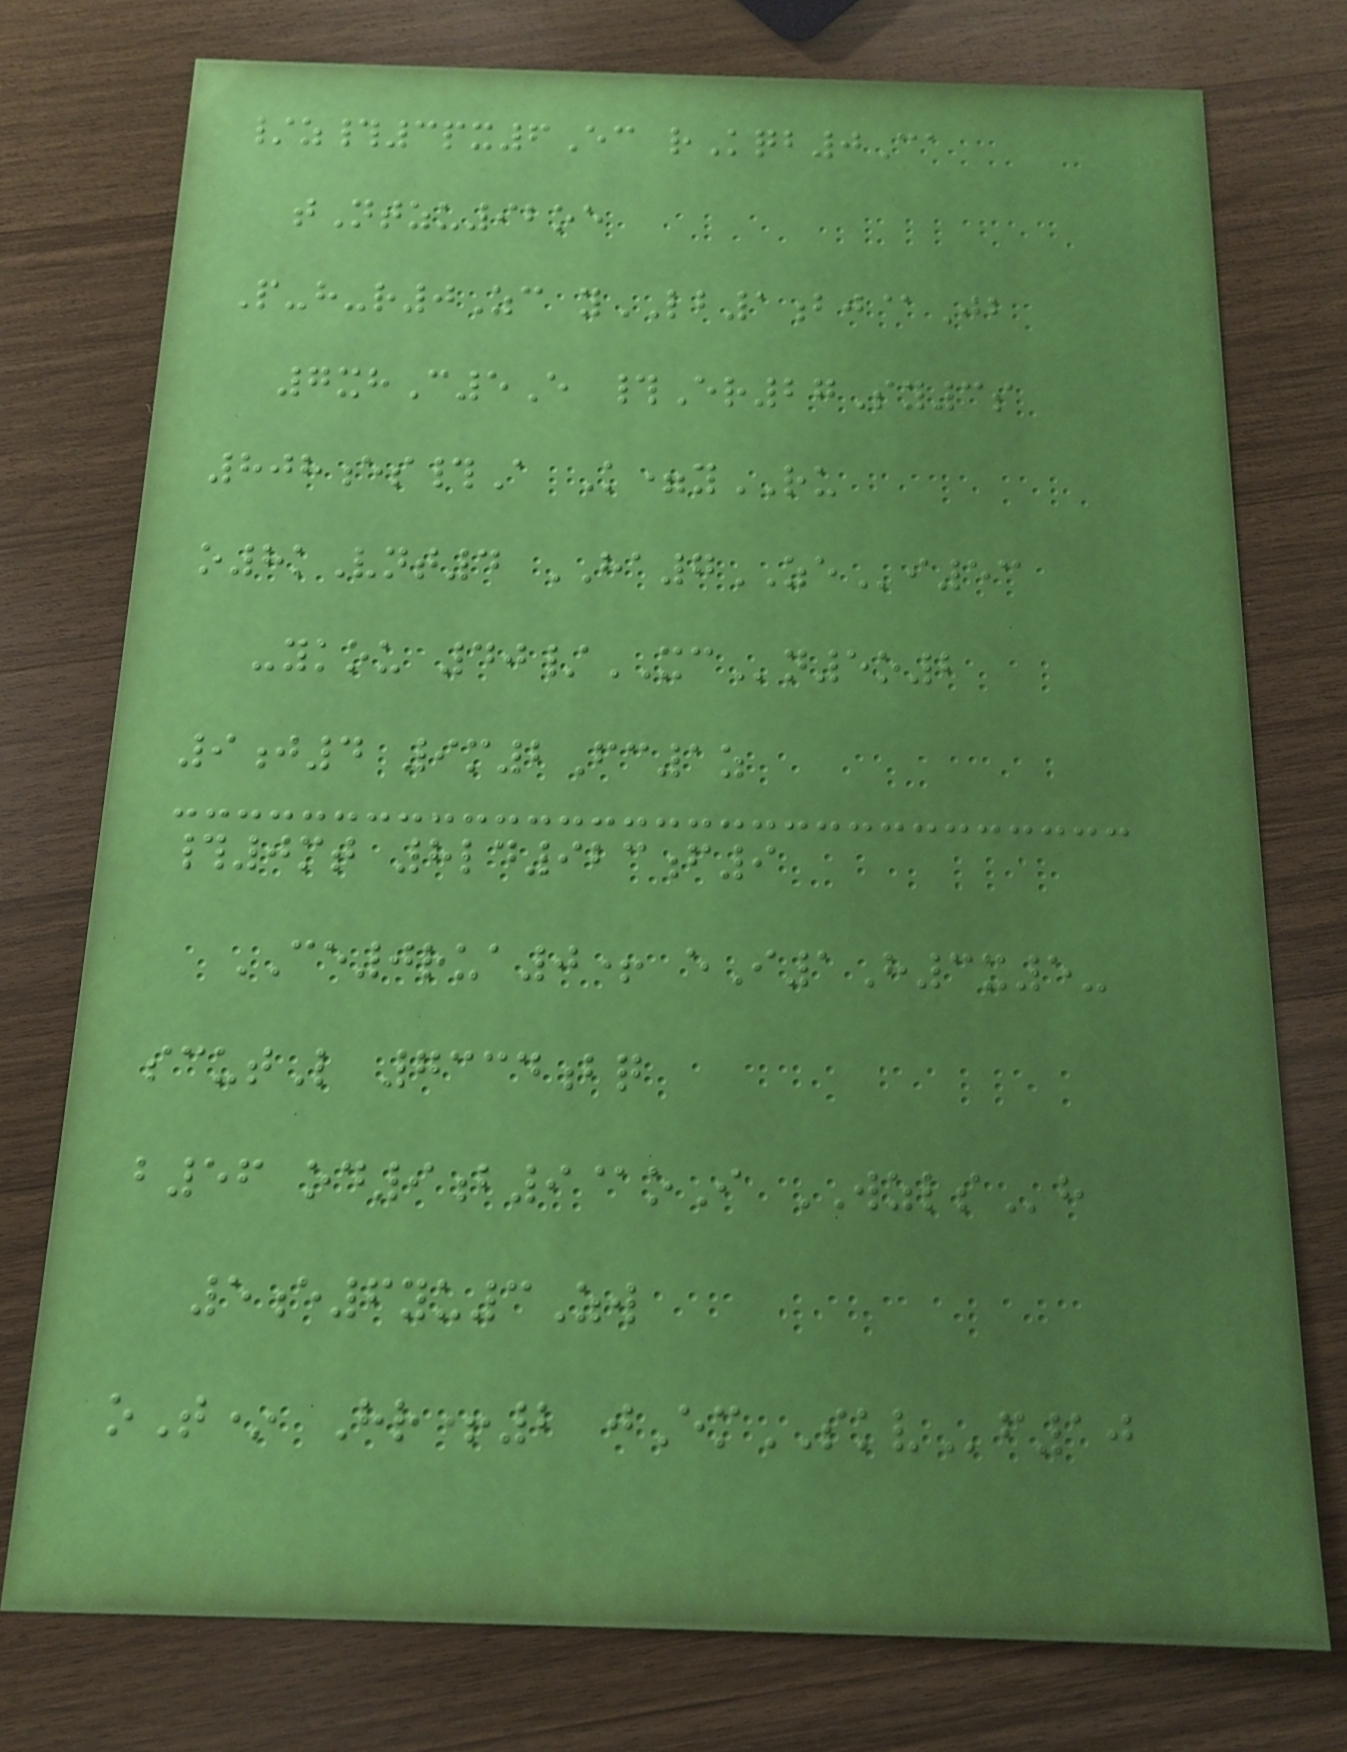/z#3px6Ec rKqb0Ca
tNtzu92oe
P-h-r0Zc yLB1bj@Jb
7xhC5E #Er27Sy3s
808es#A K=yRU
o8kVnt4 HA7ZEi53
-ykou 40/XCn5o2
9j4 9m2Fc1z
#0mt 8ld923f9
CE0rua0+ eI1H3x5-
scutL 7334bq
b56 od9b9@oI WZLSh
5e6yu3Zw
oT* Hr+2 jEmSKVf10
